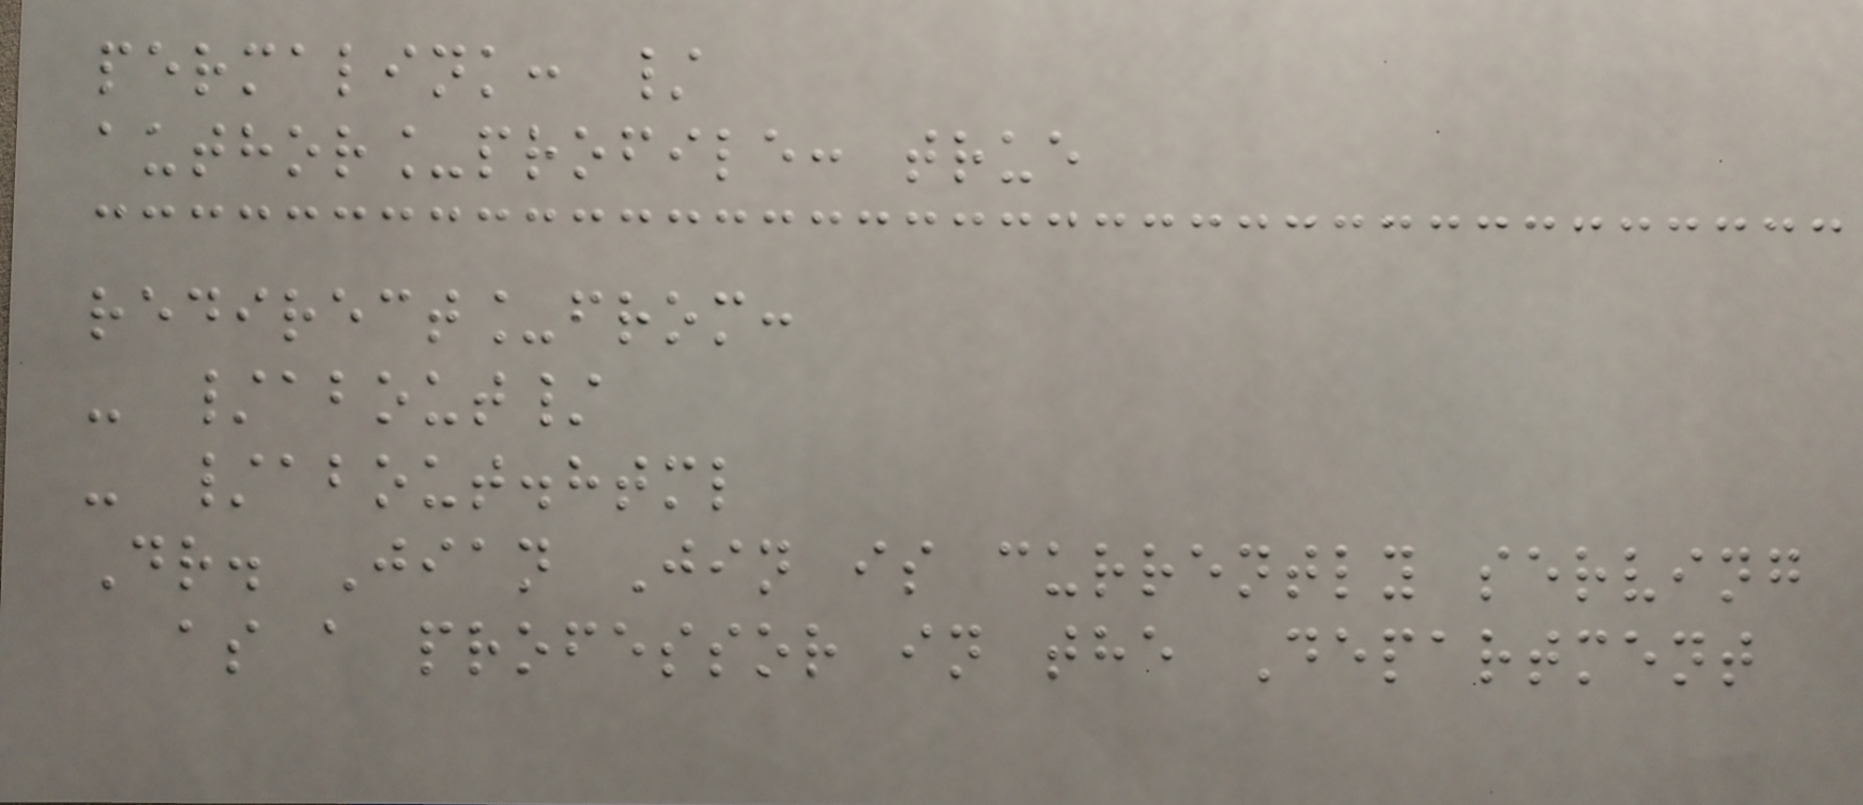permalink: /
author_profile: true
redirect_from:
- /about/
- /about.html
Dr. Jian Jin is currently serving
as a professor in the Department
